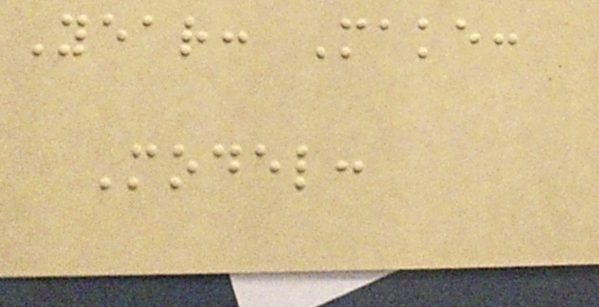Year: Make:
Model:
